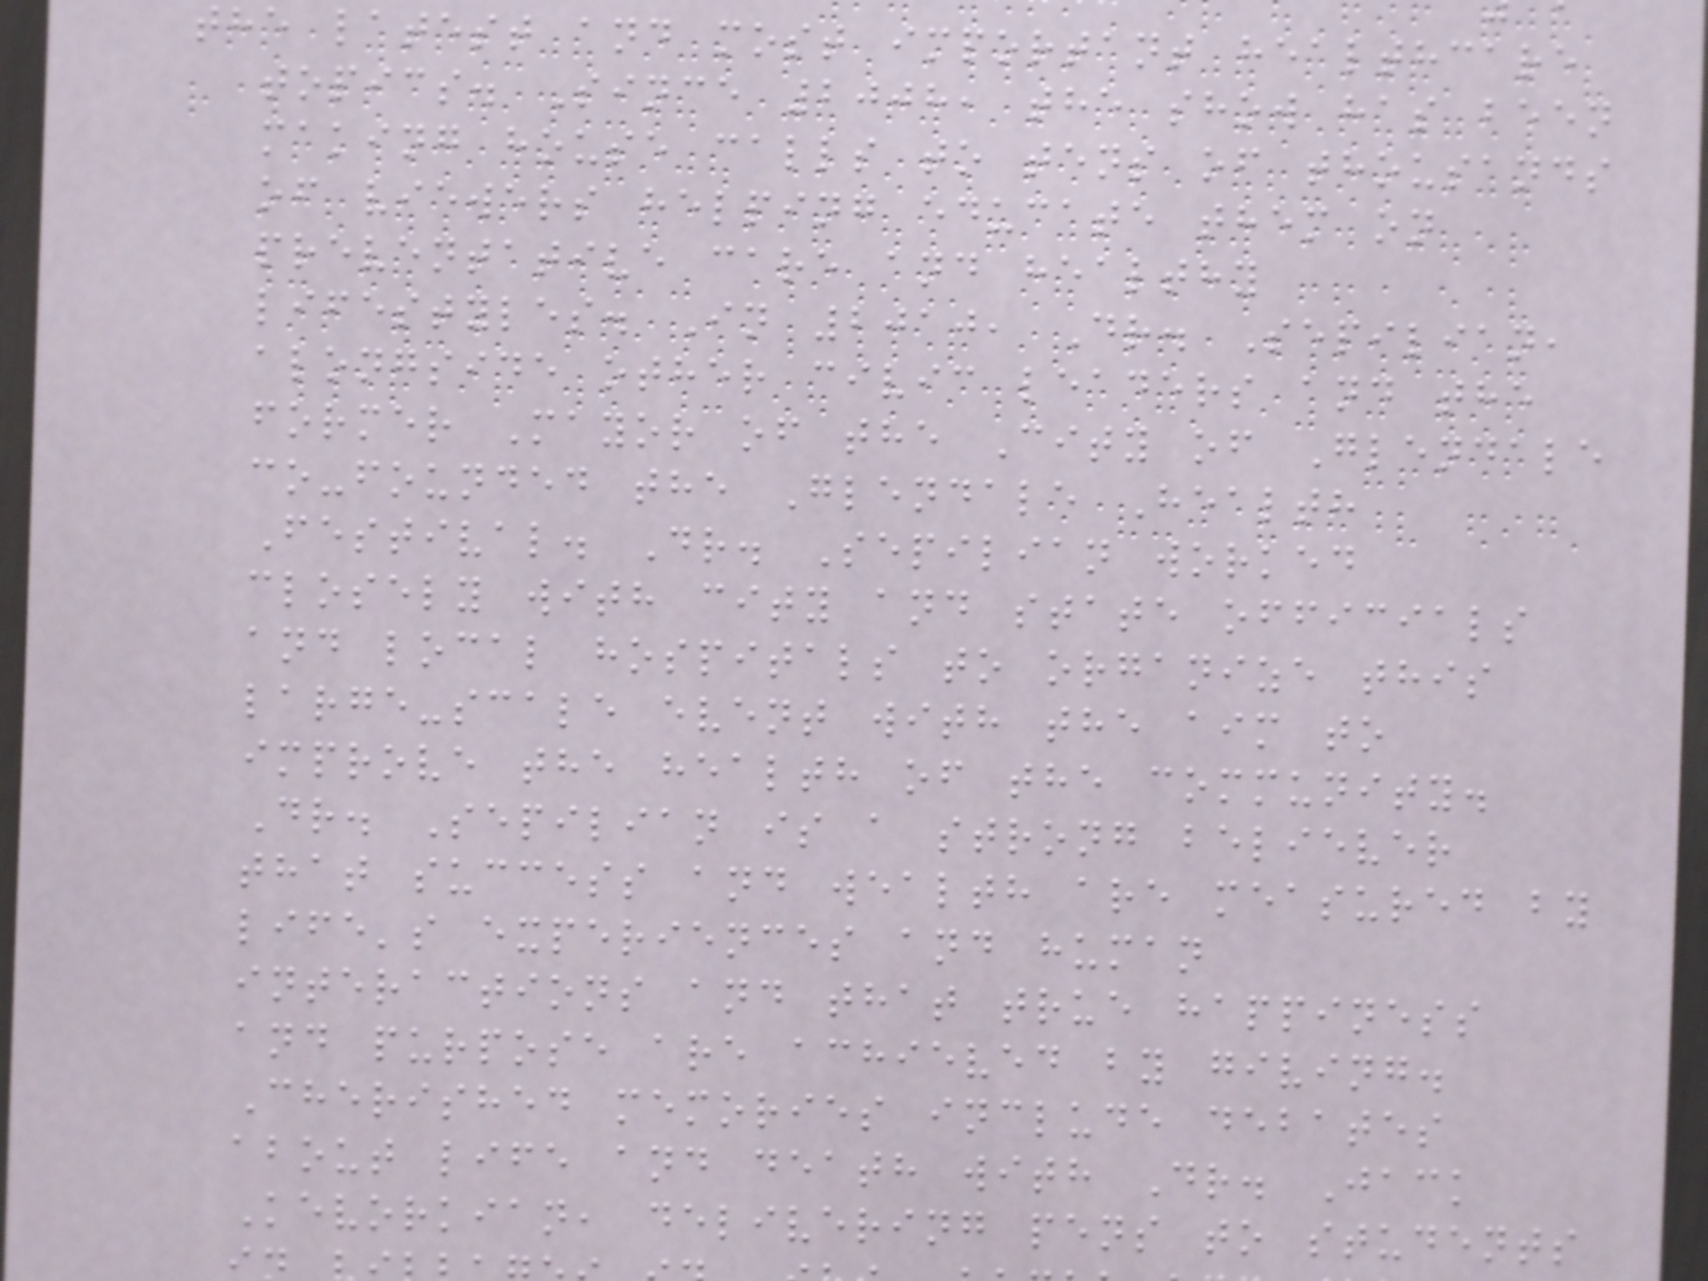the latest and most important healthcare
topics. Since 2008, the show has been
making house calls to tens of thousands
of viewers helping educate them on
preventative care and healthy
lifestyles. In 2010, Dr. Sepilian,
alongside other civic leaders and the
former Mayor of the City of Glendale
co-founded the Glendale Health
Festival. Dr. Sepilian worked
closely with city and state officials
and local hospitals to organize this
large-scale event with the aim to
improve the health of the community.
Dr. Sepilian is a strong believer
that success and wealth are measured by
life's experiences and human
interactions and that true happiness
and purpose are achieved by giving.
Cherished memories include debates
about life and death with Dr. Jack
Kevorkian, delivering pens to students
